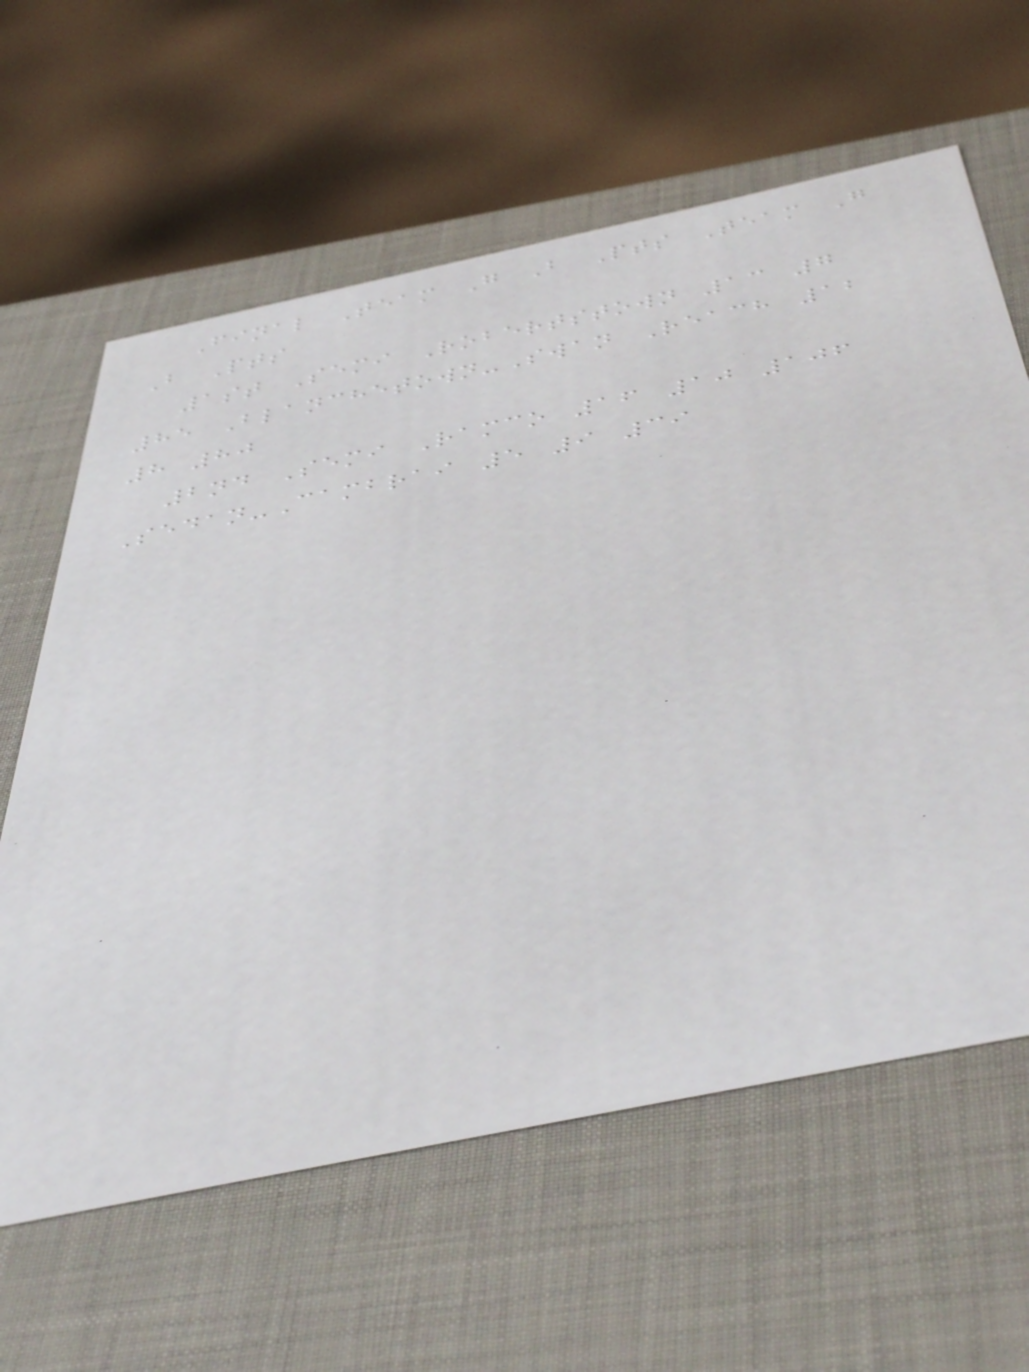Final Team G B Pts Team G
B Pts
1st Semi Robertstown 13 7
85 Blanchetown-Swan Reach 12
8 80
2nd Semi Ramco 16 10 106
Sedan-Cambrai 5 9 39
